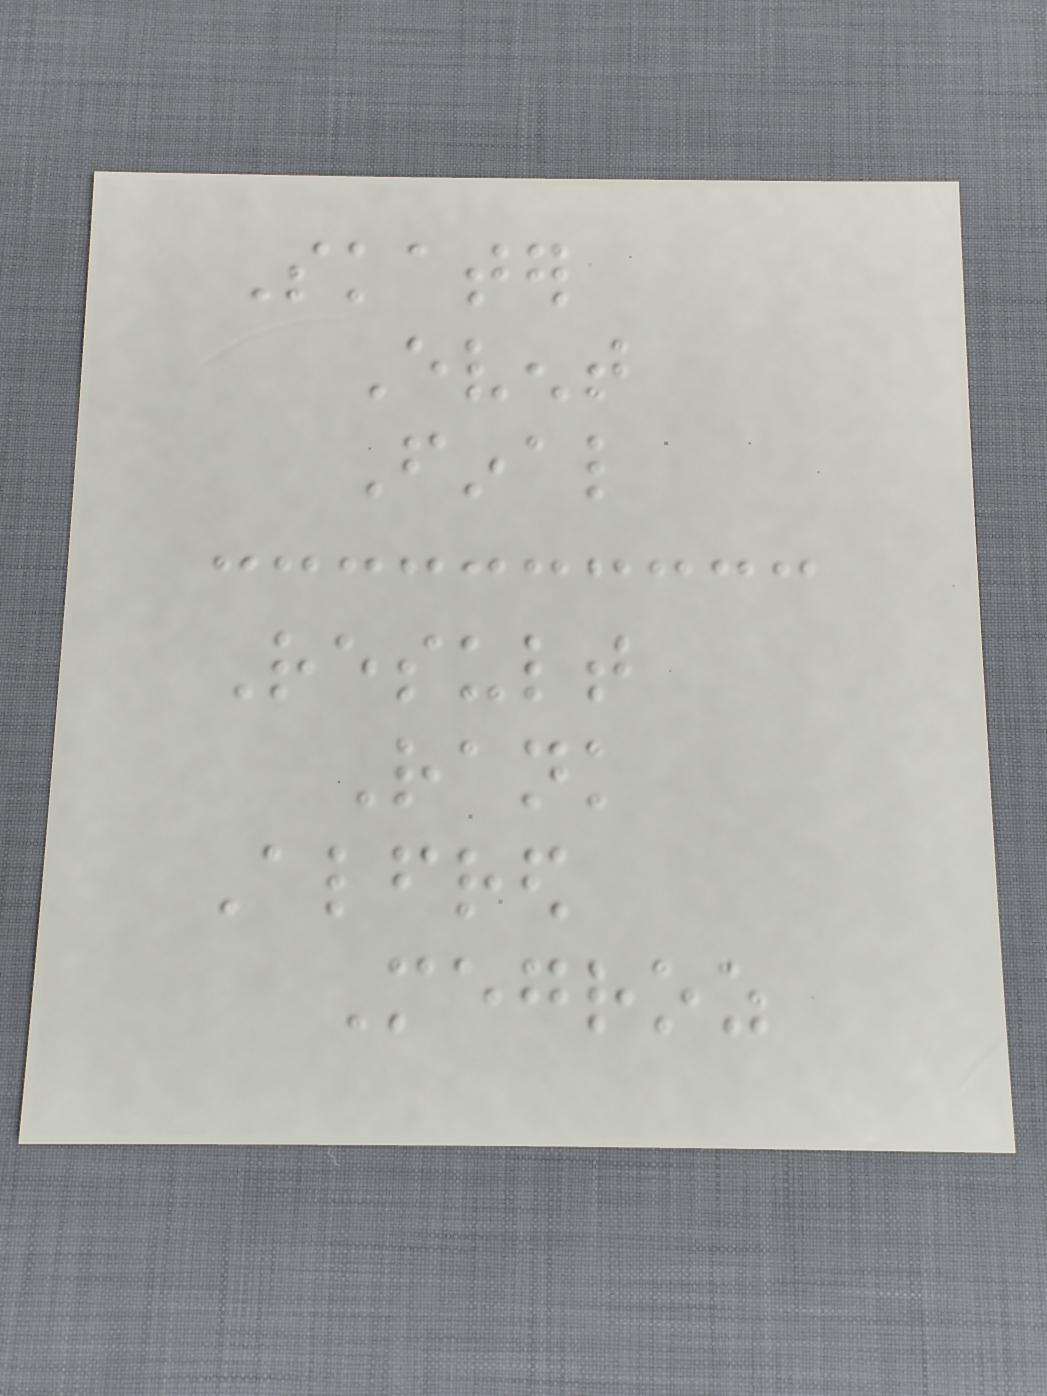Skater
Event
Final
Result
Rank
Alfred
Megroz
